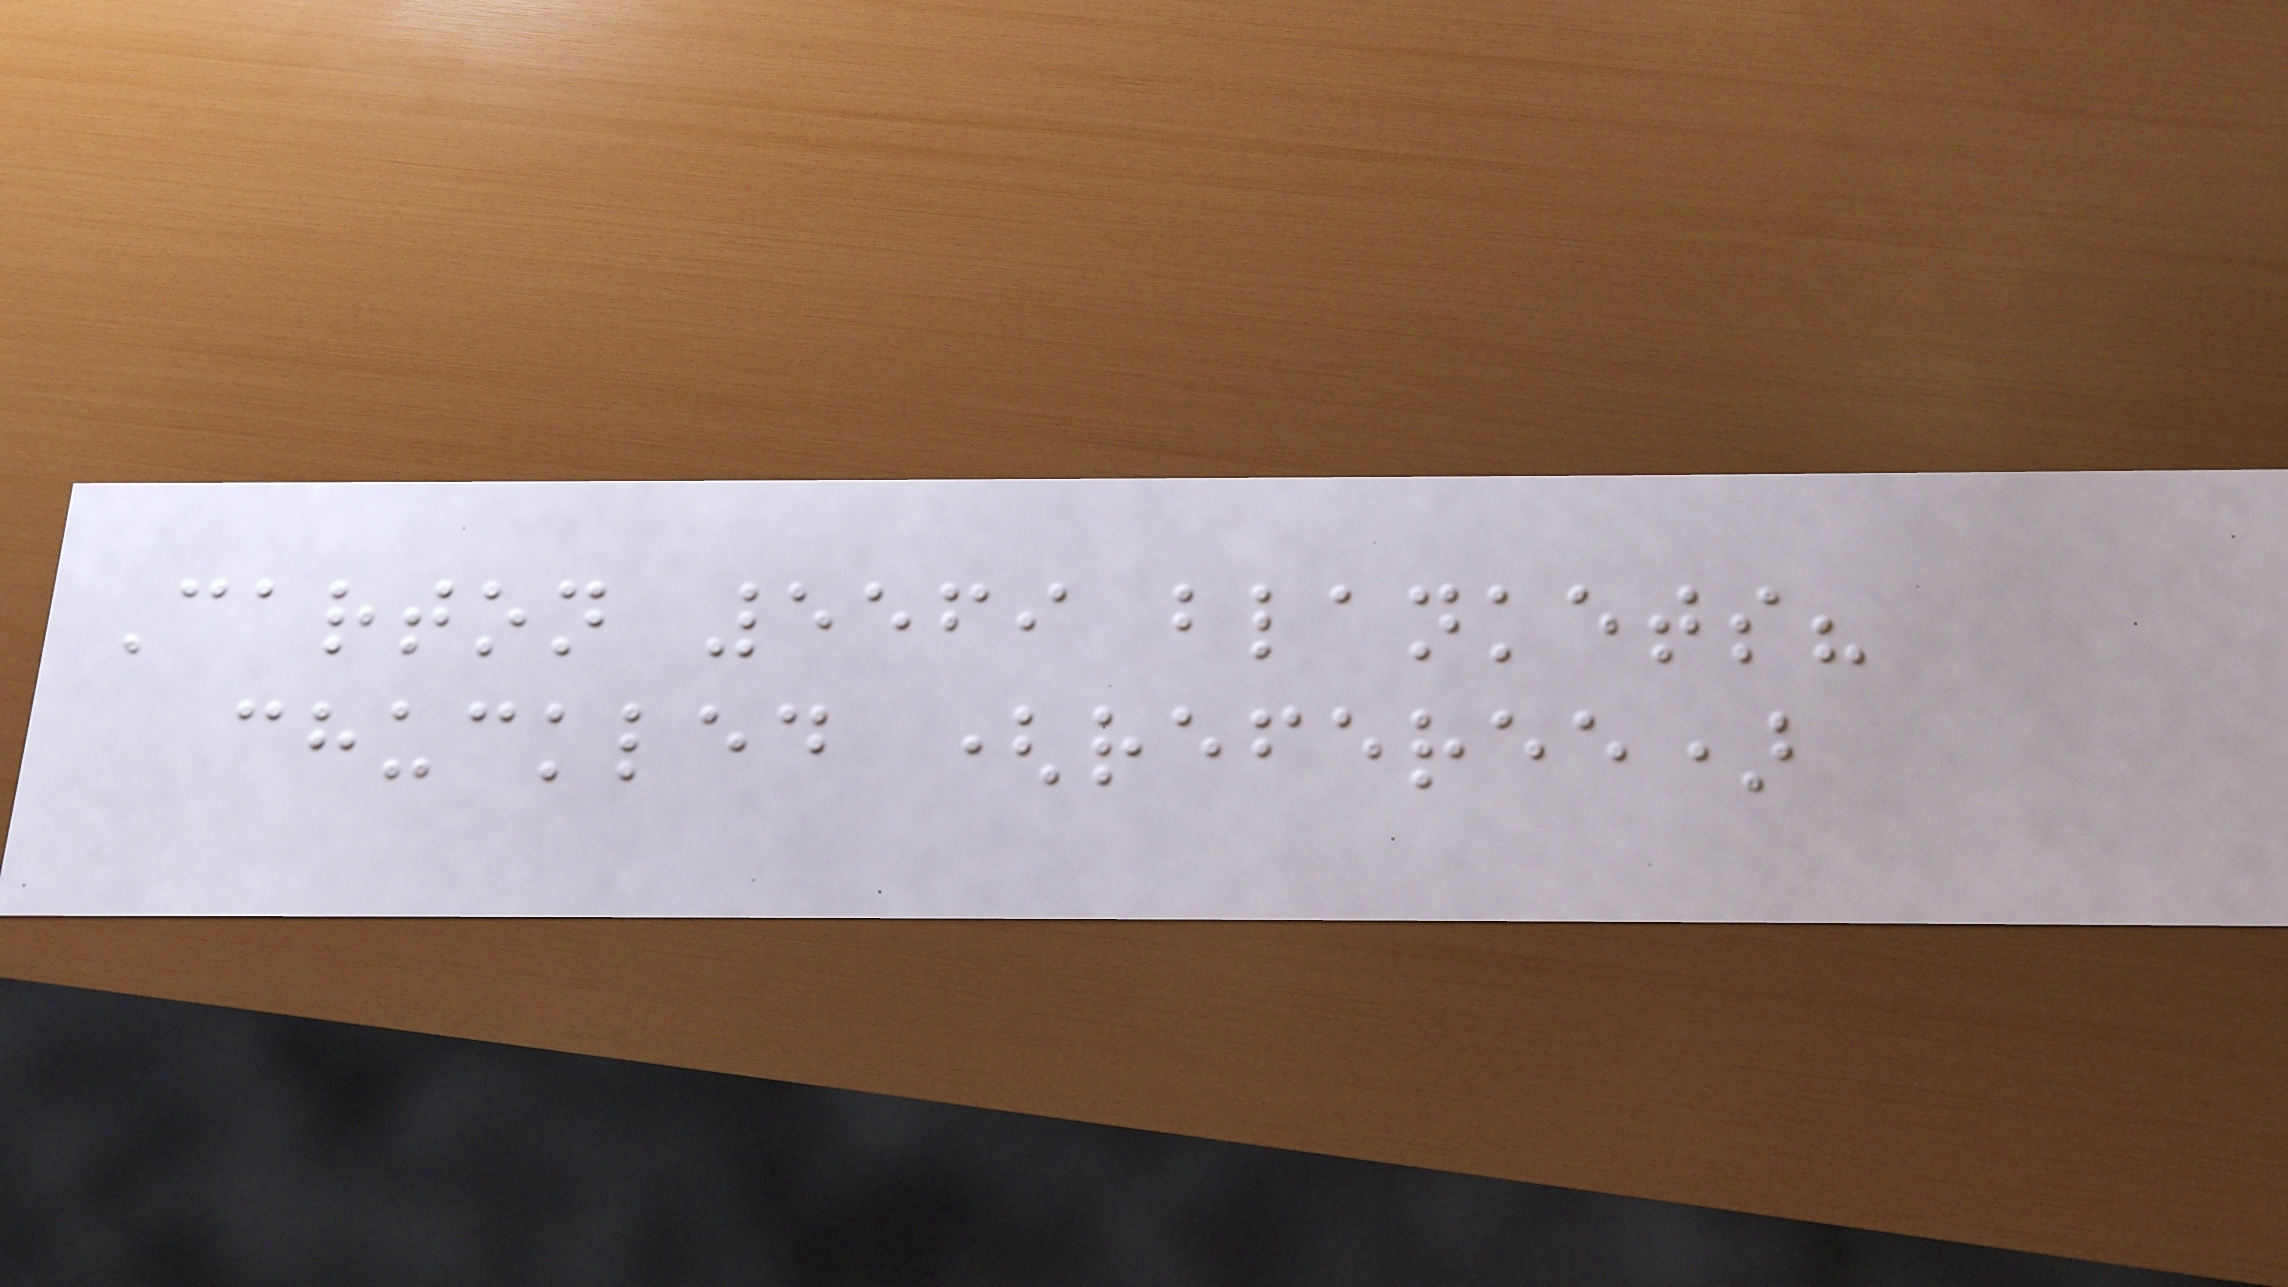Carton 5569 blankets?
chuckled (referee)
